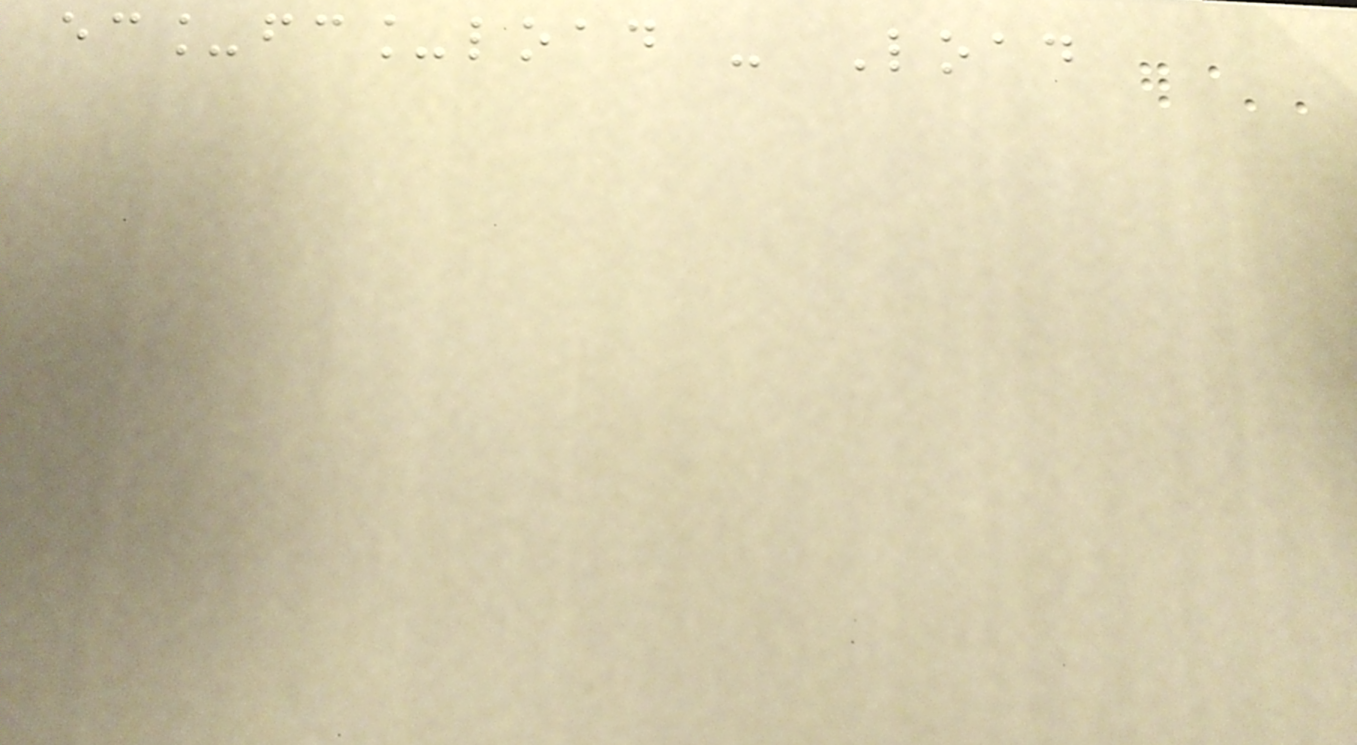ec_fc_load - Load
